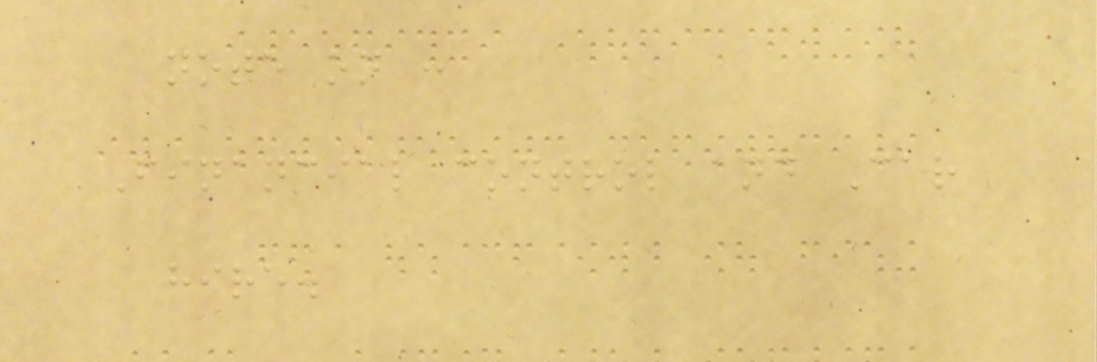note on :
Financial control and Car
hire.
